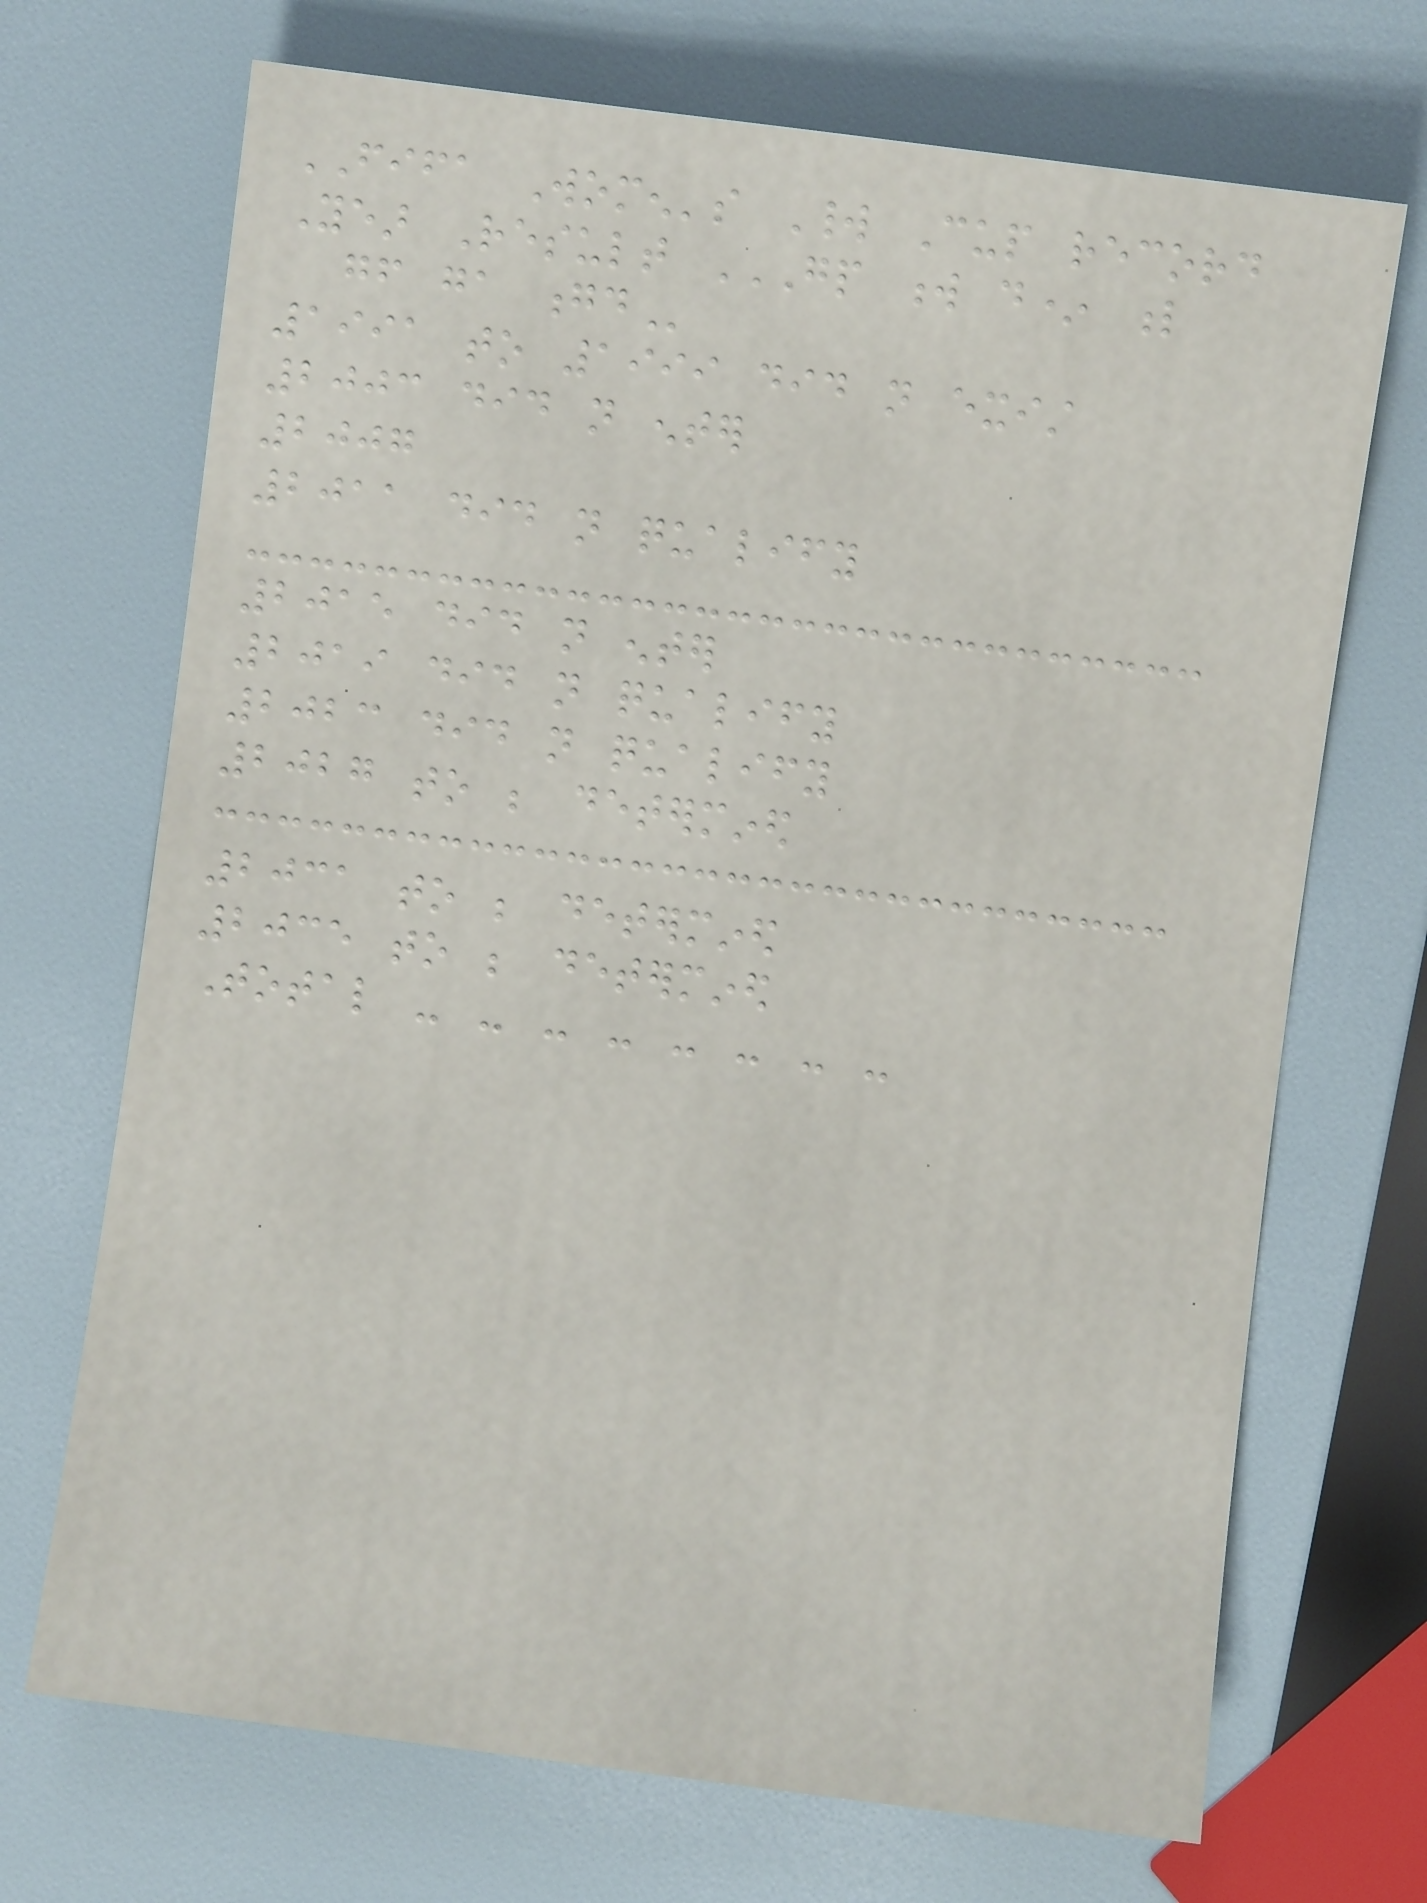FIFA Women's World Cup record
Year Result GP W D* L
GF GA GD
1991 to 1999 did not exist
2003 did not enter
2007
2011 did not qualify
2015 did not enter
2019 did not qualify
2023 did not qualify
2027 to be determined
2031 to be determined
2035 to be determined
Total - - - - - - - -
